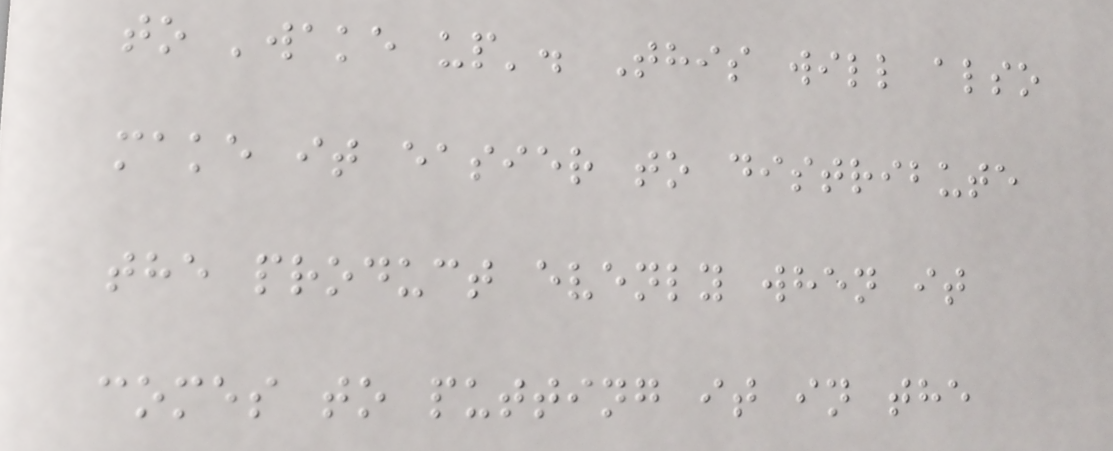to 'wake up'. This will also
make it easier to distribute
the product evenly when it
comes to putting it in the
